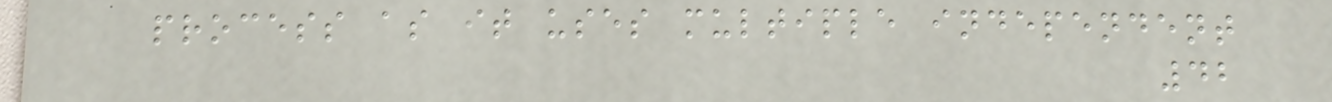process as it uses multiple independent
42
